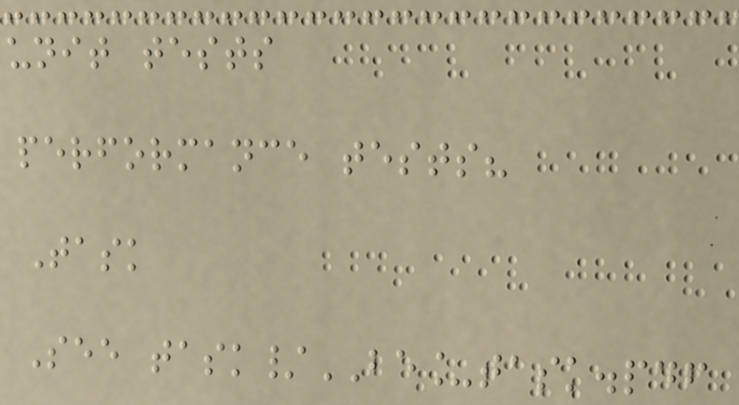unit tests
performance tests?
Task
See task/BE_task.pdf
